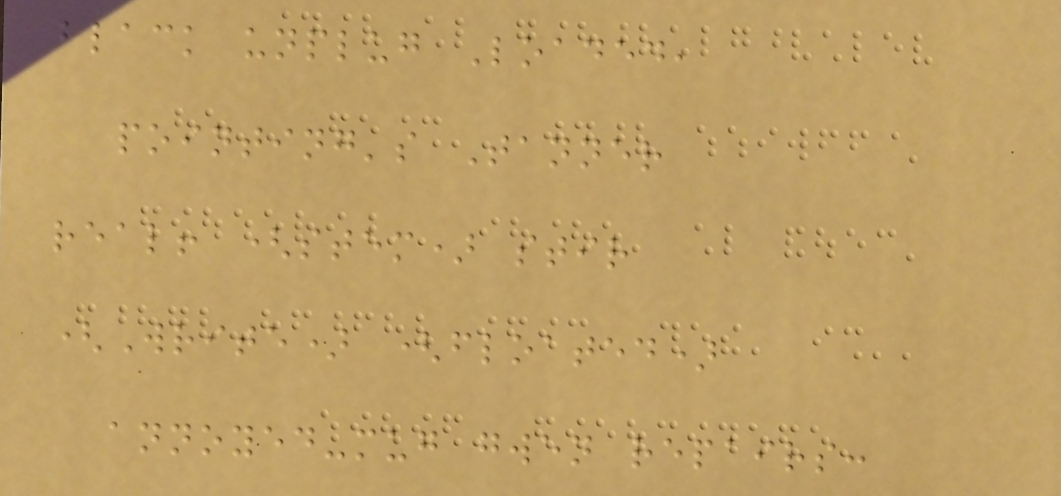black unplug Loaded,
pointing's Tanner
real! (stem) stir
(Write) (floated)
annoyed-mug gwen repairs:
